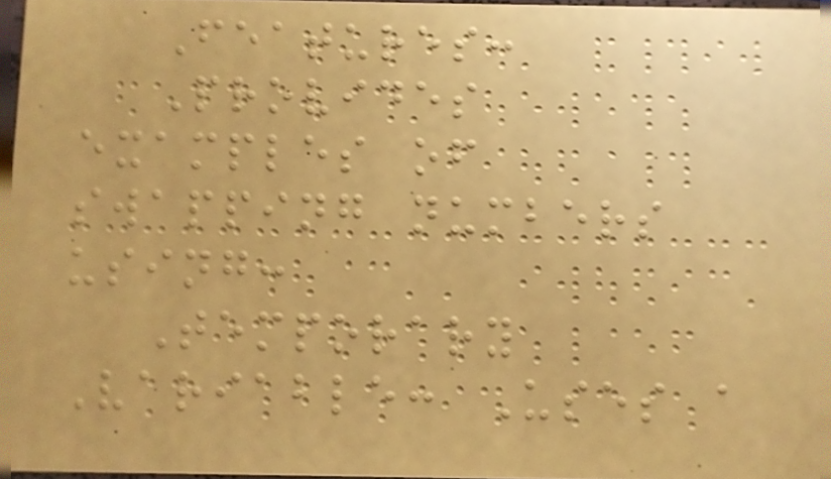Features:
Provides
examples of
swapping numbers
using:
Temporary
Variable: Uses a
